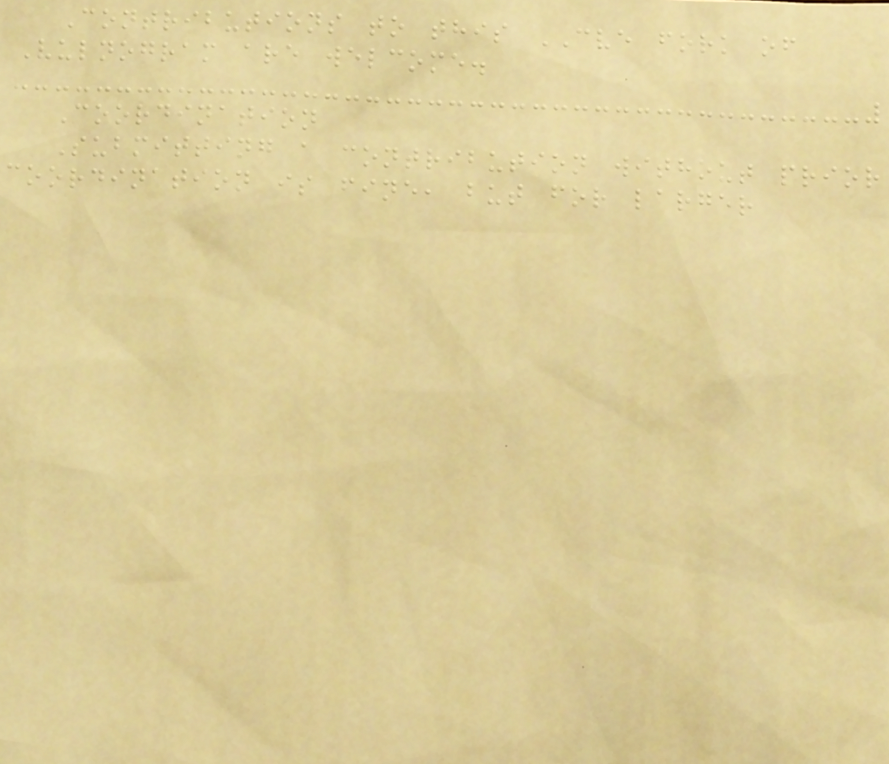Contributions to this CVE fork of
Vulnogram are welcome.
Coordination
Submitting a contribution without prior
coordination is fine, but for larger
